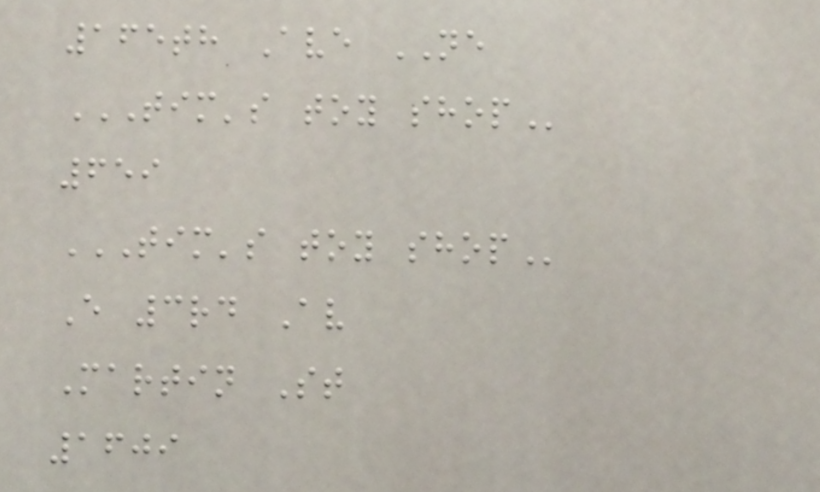165th Ave NE
TIM'S TOY SHOP
659
TIM'S TOY SHOP
E 3rd Av
Martin St
1609
